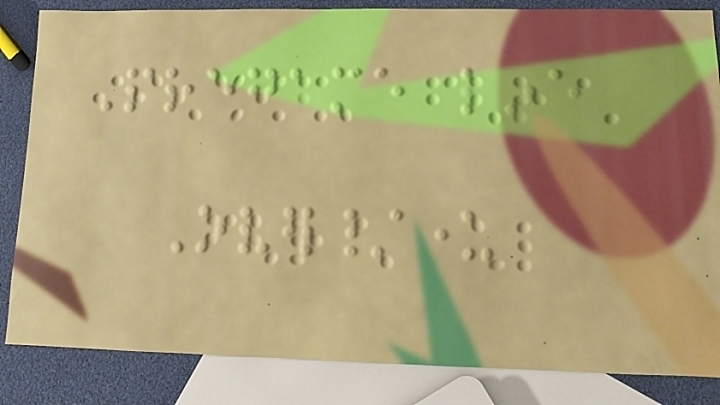Pregame line
Over/under
